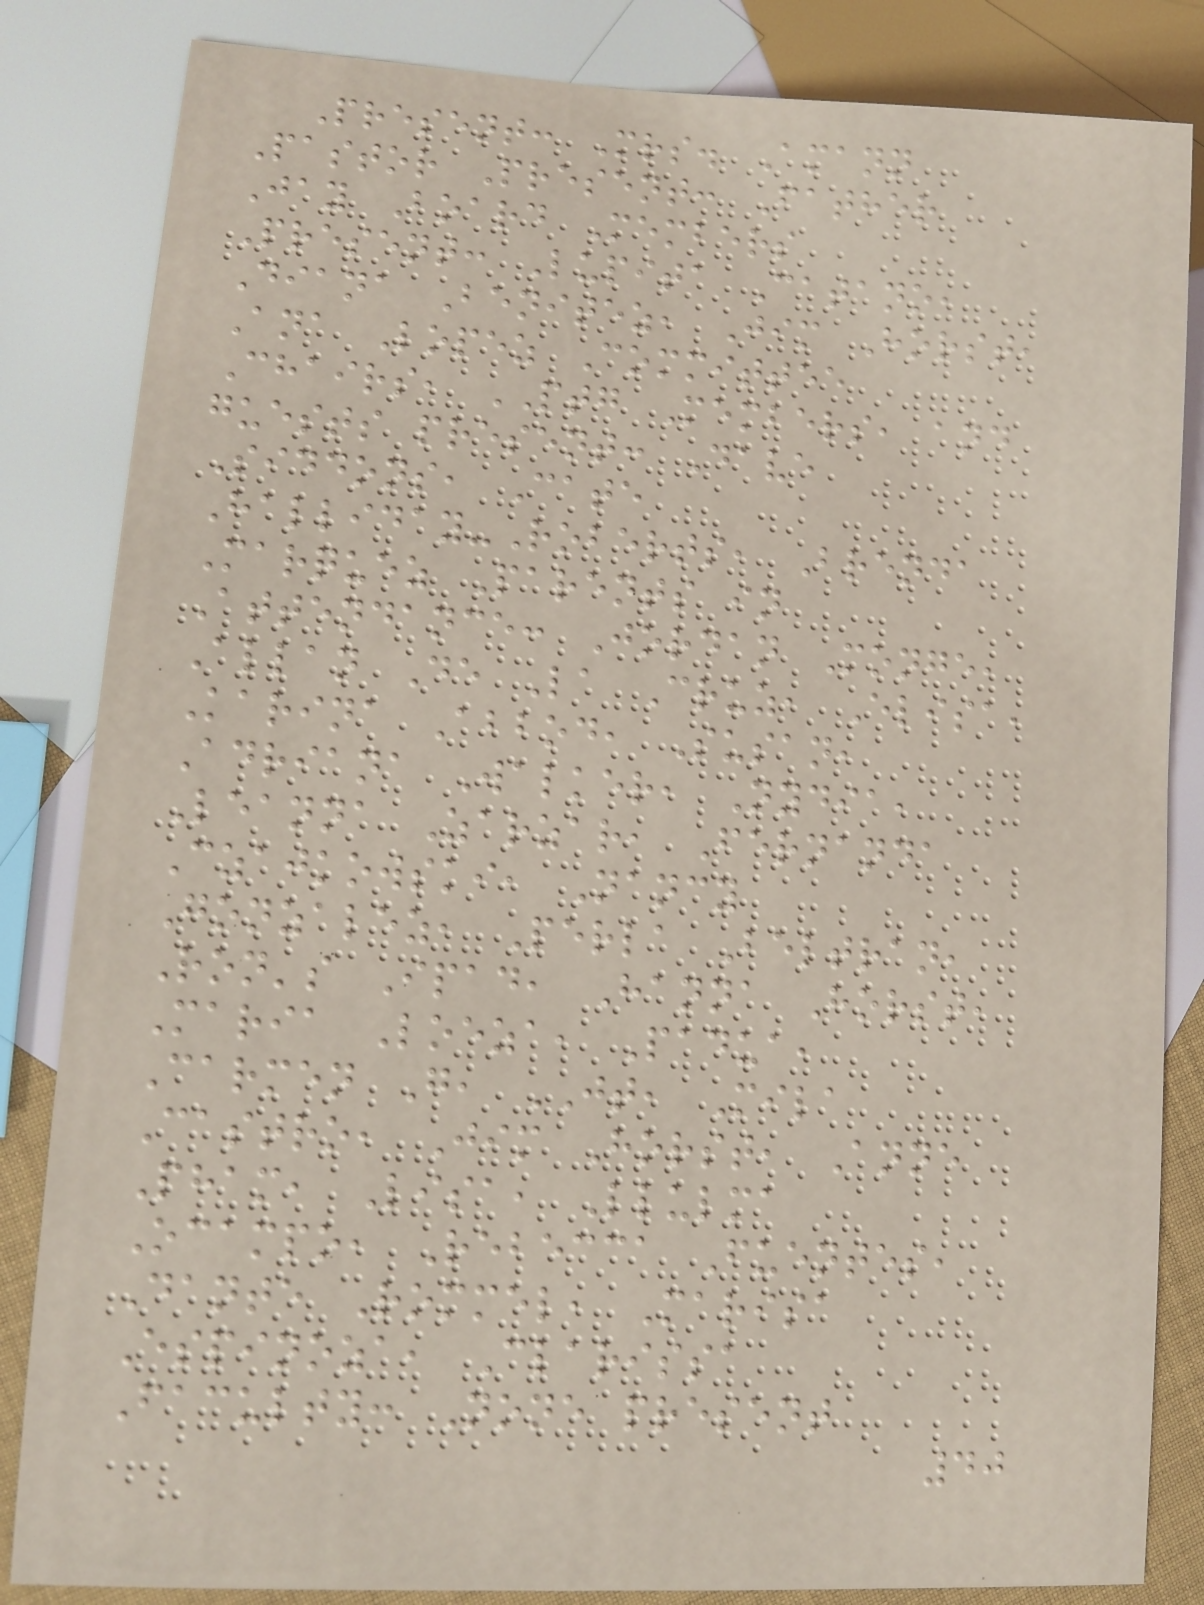Present: Mrs. Amann
Pastor Present: Father
Jay Board Members
Present: Lupita Catano,
Diana Benitez, Jim Horst,
Ana Lopez Committee
Chairs, PTG Members, and
guests present: Dave
Siddons, Cate
Halliday-Roberts, Brenda
Marquez Parents in
Attendance: Jordan Monge,
Allan De La Cruz, Elisa,
Karina Abbod, Susan,
Adriana Walker, Nydia,
Leanna Zarzar, Fernanda
Czajkowski, Nancy
Gonzalez, Perla Beltran,
Ron's Ipad, Hanna Horst,
Maria Loeza, Padua,
Carmen G, JT, Mila
Castro, Jim Horst, Anne
Pham, Lisa, Llulma
Ocampo, Rebecca Fuentes,
Dante Rommel, Marisa
Espinoza, Clarissa
Faculty: None present
40
